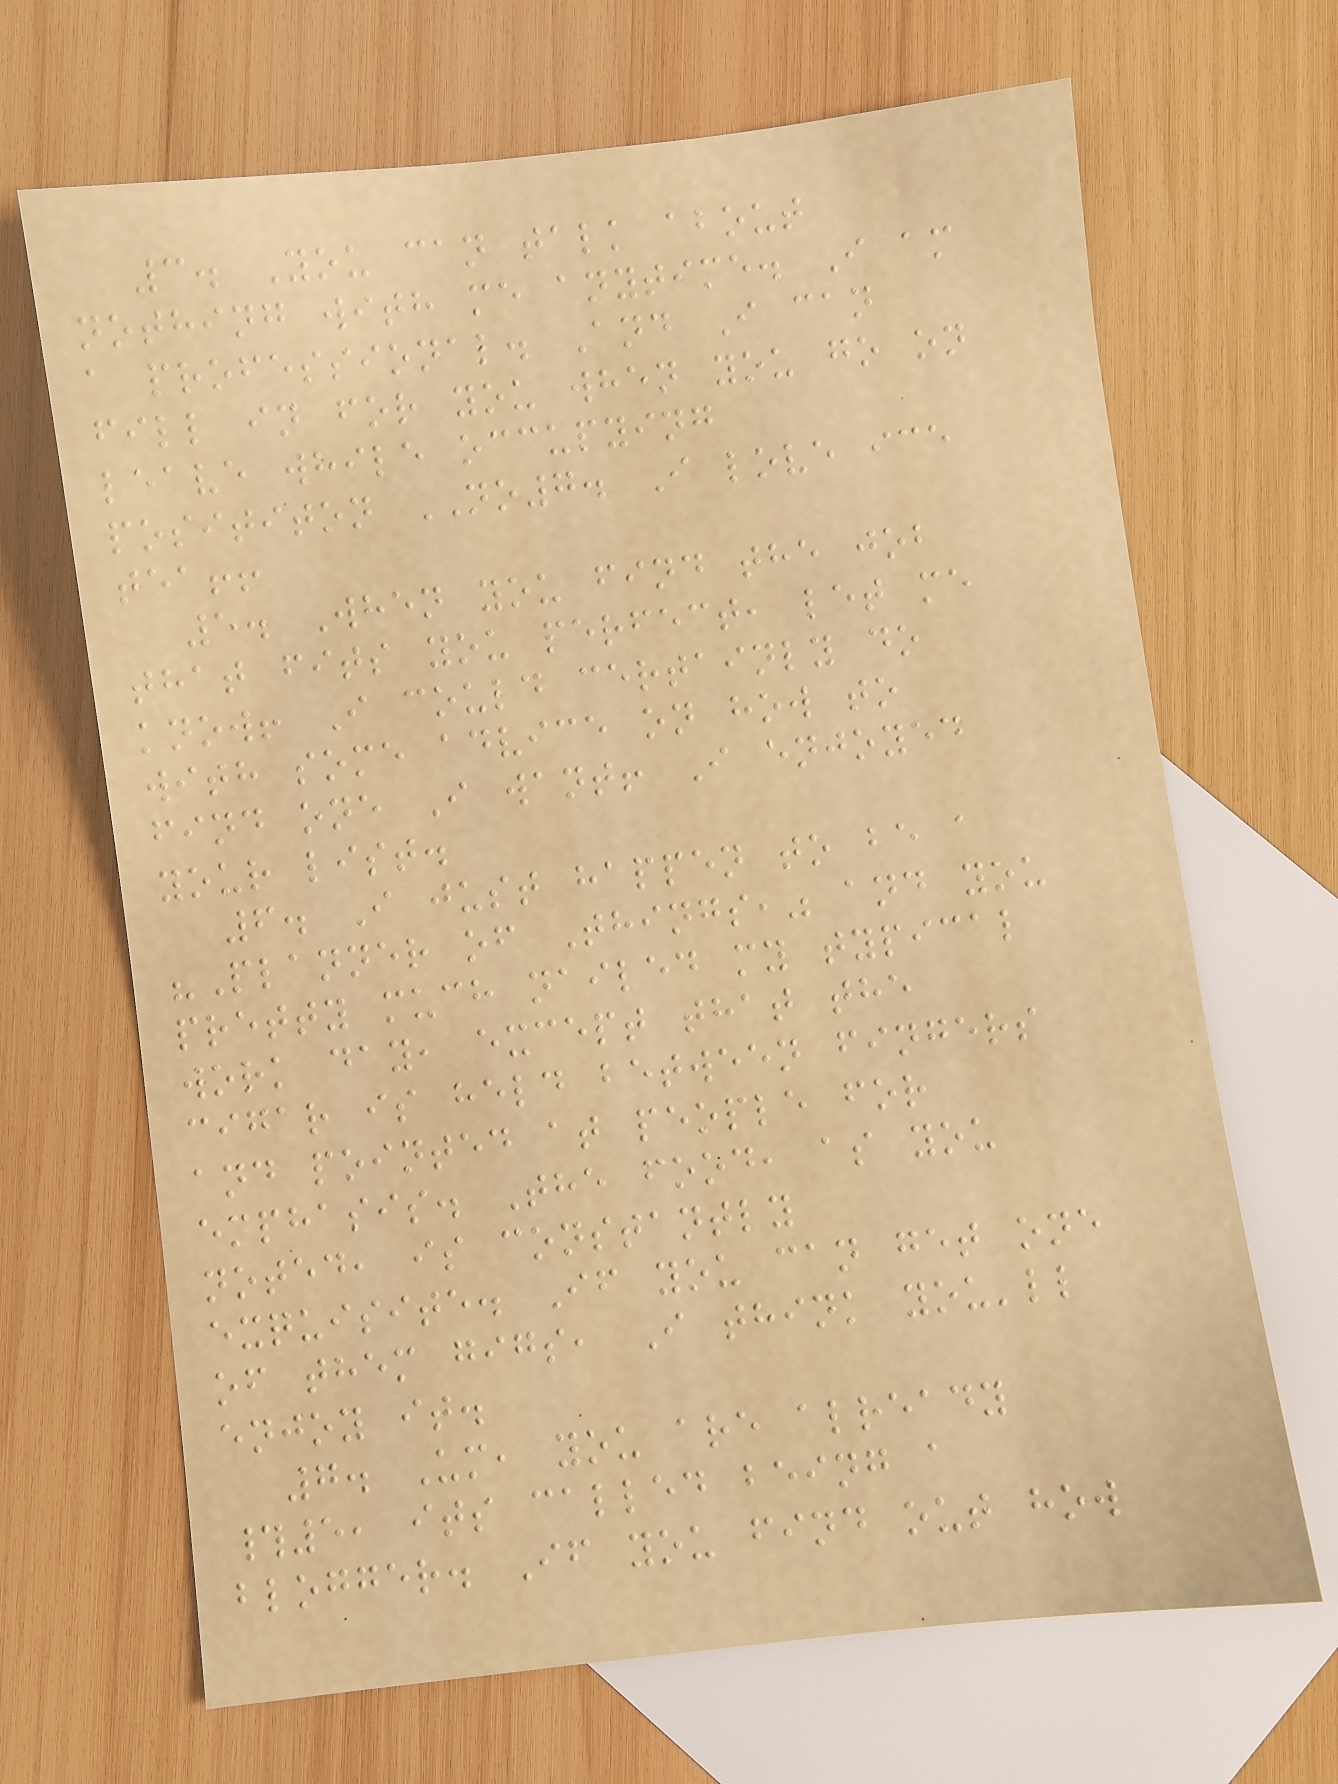3. You can talk about
nothing with me anytime. I am
a professional. And I can
fill in for you when you go on
leave while occupying
posititon NO7. I love ice
tea!!
5. When you find the job
that fits you perfect, let me
know! I could certainly do
with some advice on how to
find one I want! I enjoyed
your list.
6. I just happen to be a
"Planner of Things," and you
pretty much nailed my typical
work day, except that the
cigar is held between fingers
and pointed at people for
emphasis. The food, as you
noted, is constantly
exquisite. If you can get one
of them gigs, I think you'll
enjoy it.
7. Um, you are already
#5, its called being a
blogger. If you find out how
